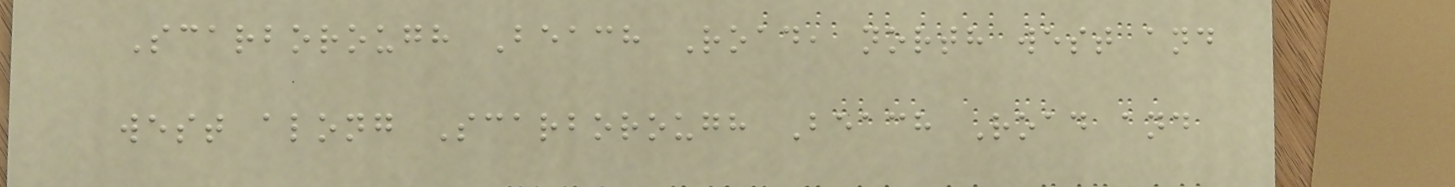Scarborough Beach Road, north west and
west along Scarborough Beach Road and
